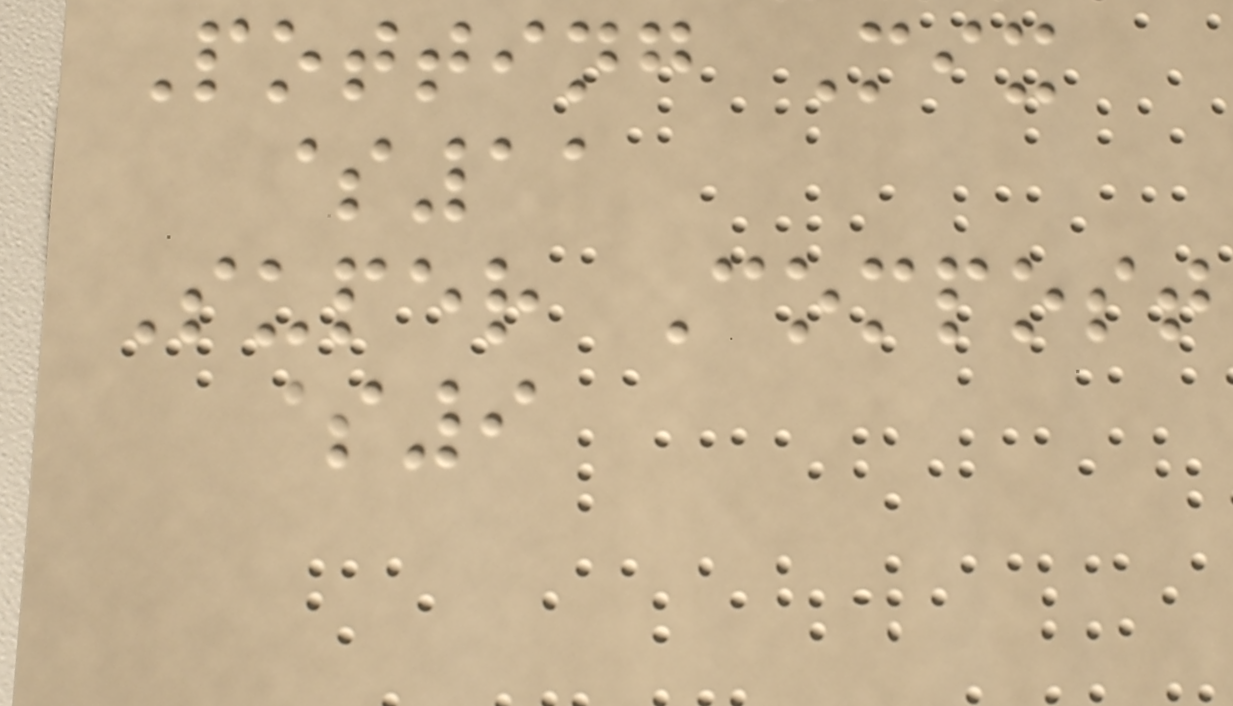Potting Mix
$11
Super Compost
$9
